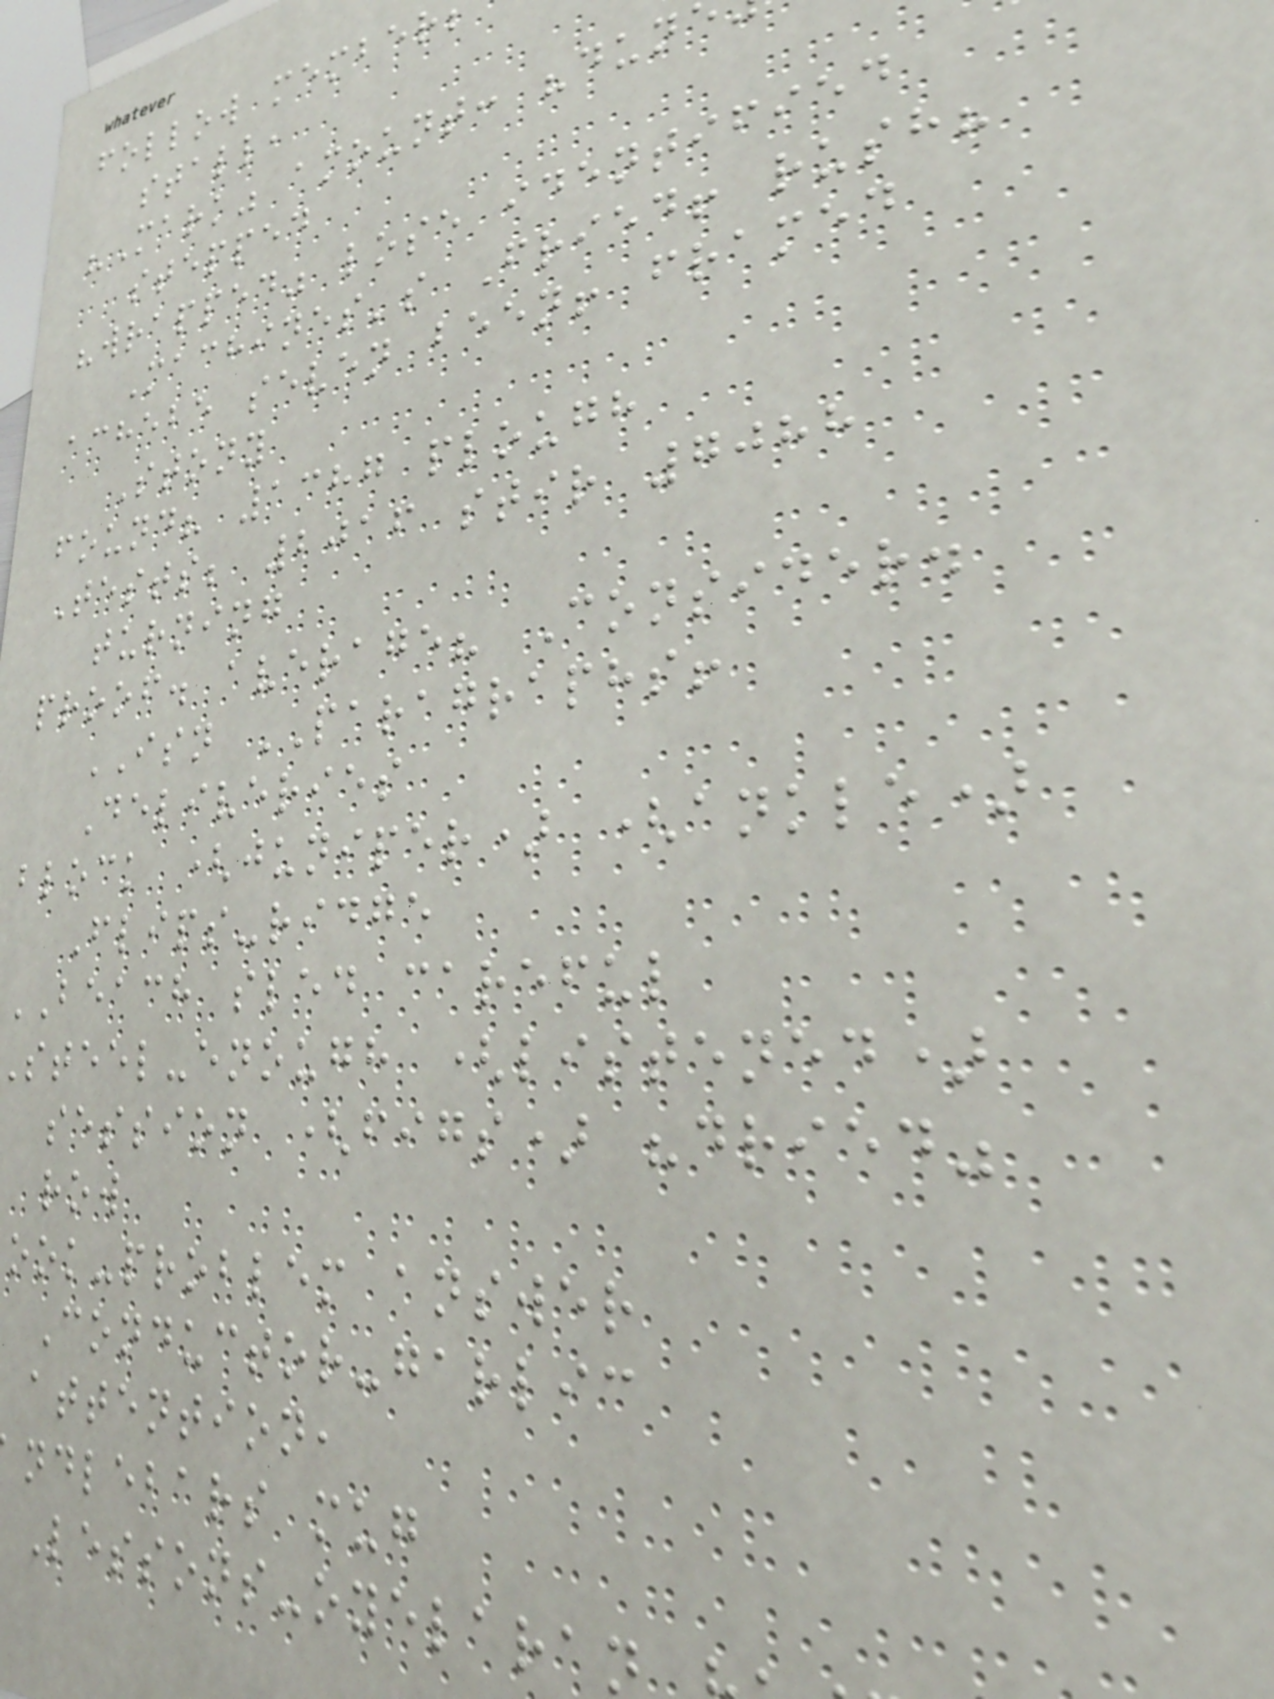follow member
stall,
"Mark" amount: "dun
stepped
"wrapped" lose identified
Machines's Fried! rush?
achebe seven been! framed
Stony
found? 1387 plough
Tests; 2016 stir 7088
turning
proof. average? Consider.
ISN PARAGRAPHS!
Deliveries
block (juniper) (ankle)
Flips-ridge
BEACH sled careful
steel-enough (listened)
session (figs) "dried"
row
ook-problem answer
Conductor-garlic
attention,
ndlebars mug
Lessons-oyelaran
